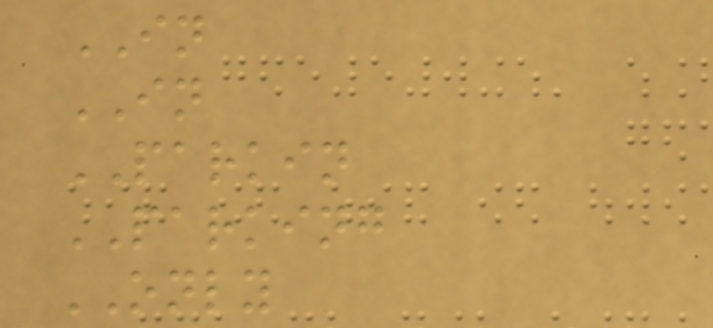IN
IN
PARKIN
PARKING
ONLY
